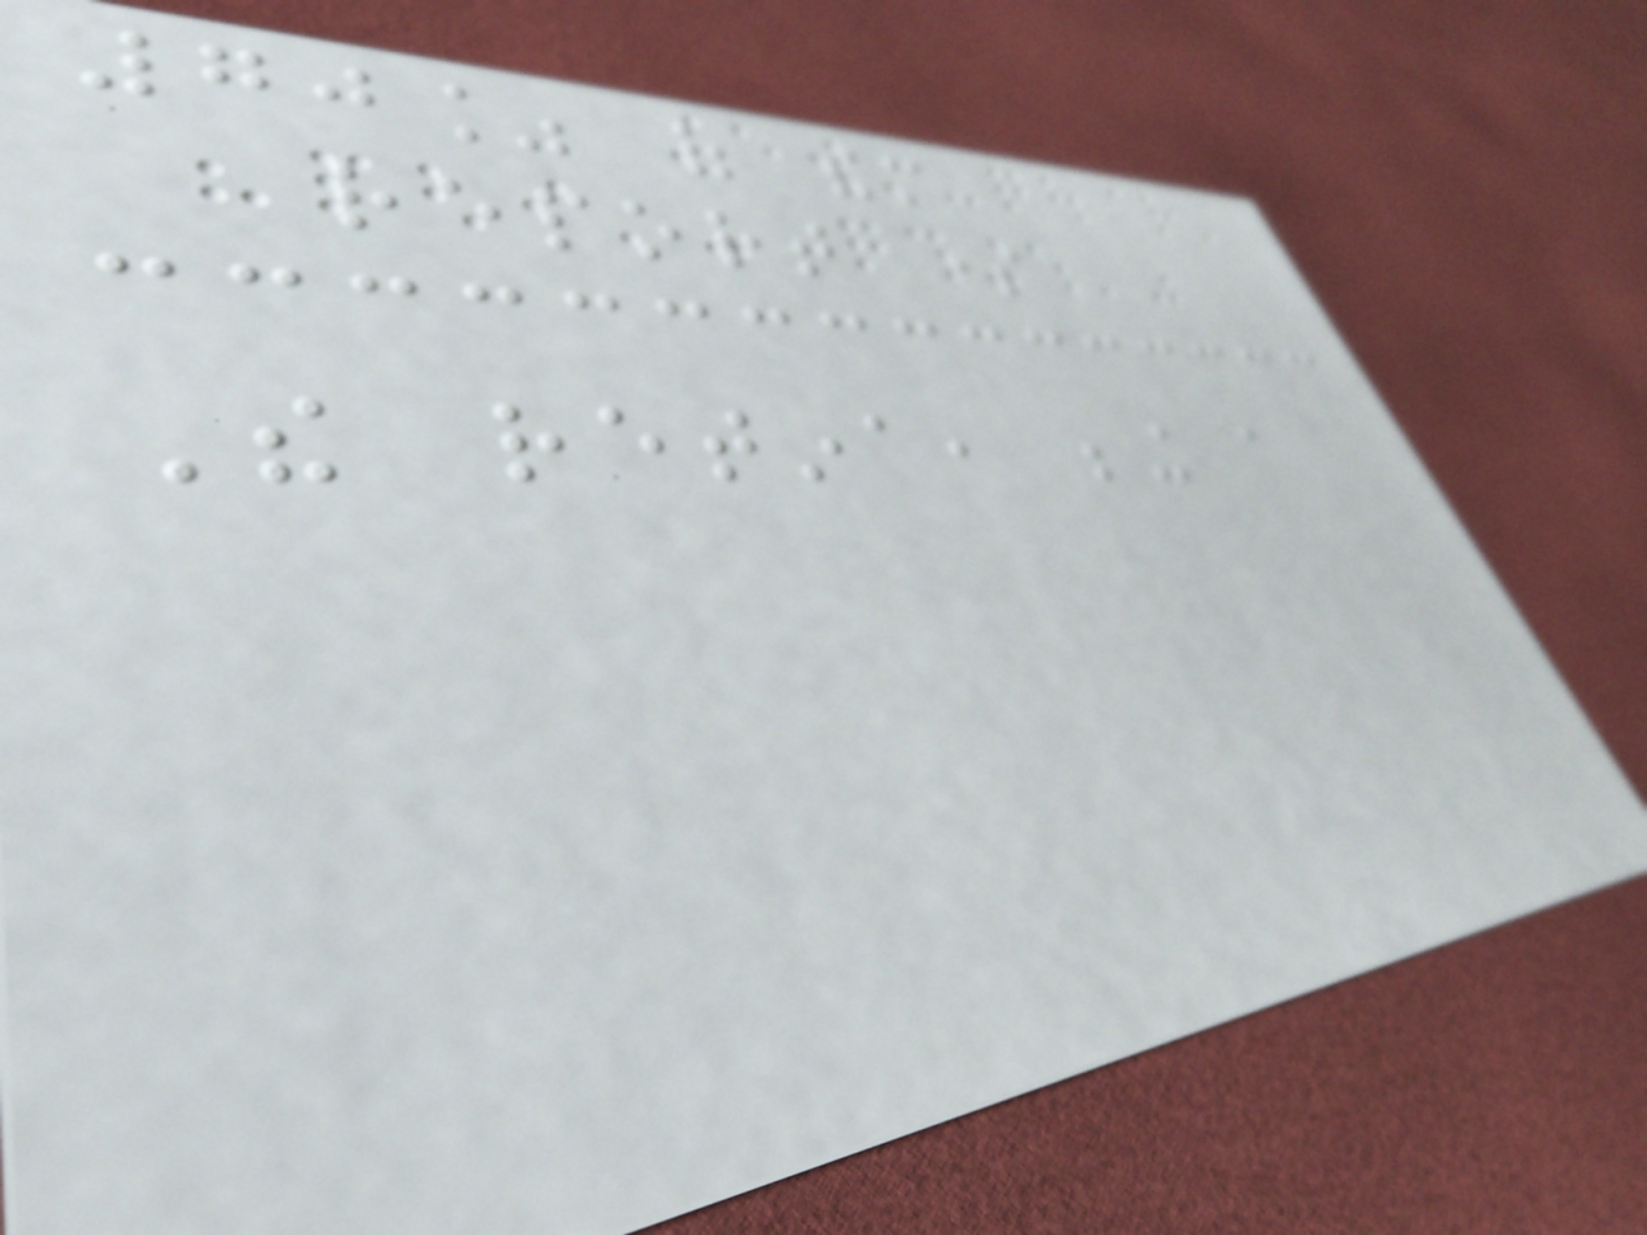70% of them
report some
The retina, being a
